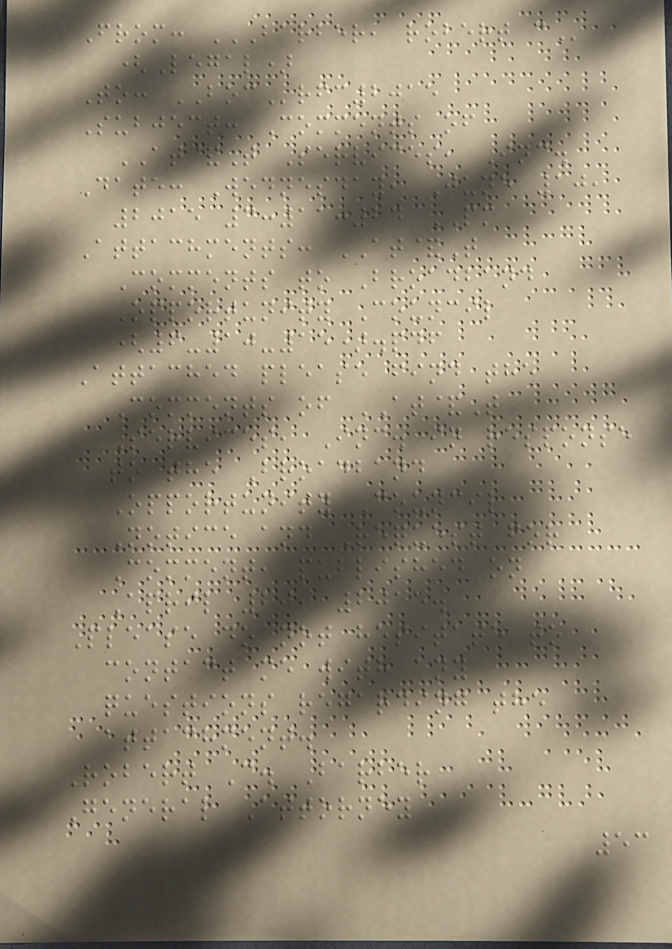From: BARBER, ROBERT C
(Legal)
To: BOCrfc2015
Subject: Comments of
AT&T Services, Inc.
Date: Wednesday, June 10,
2015 3:11:24 PM
Attachments: AT&T
Comments to Broadband
Opportunity Council
(6-10-15).pdf
Attached please find the
Comments of AT&T
Services, Inc. in response
to the Broadband
Opportunity Council
Notice and Request for
Comment, published on
April 29, 2015.
Please do not hesitate to
contact me with any
questions regarding the
attachment.
Robert C. Barber
General Attorney
53
